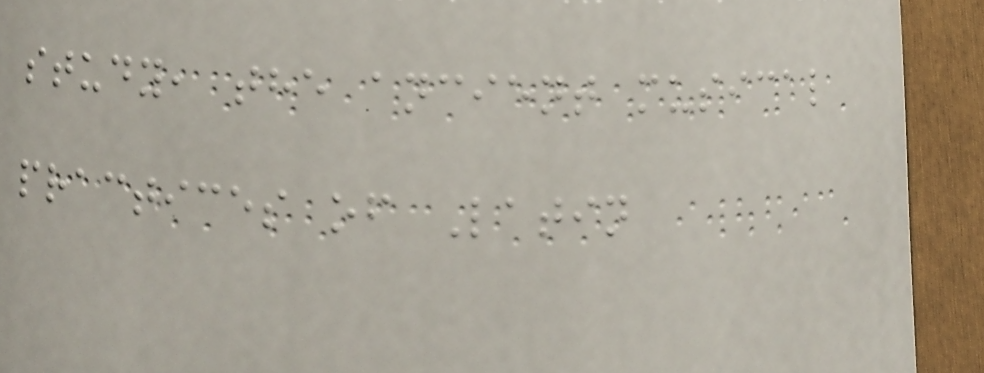study, the ancient musical
practices of Latin
